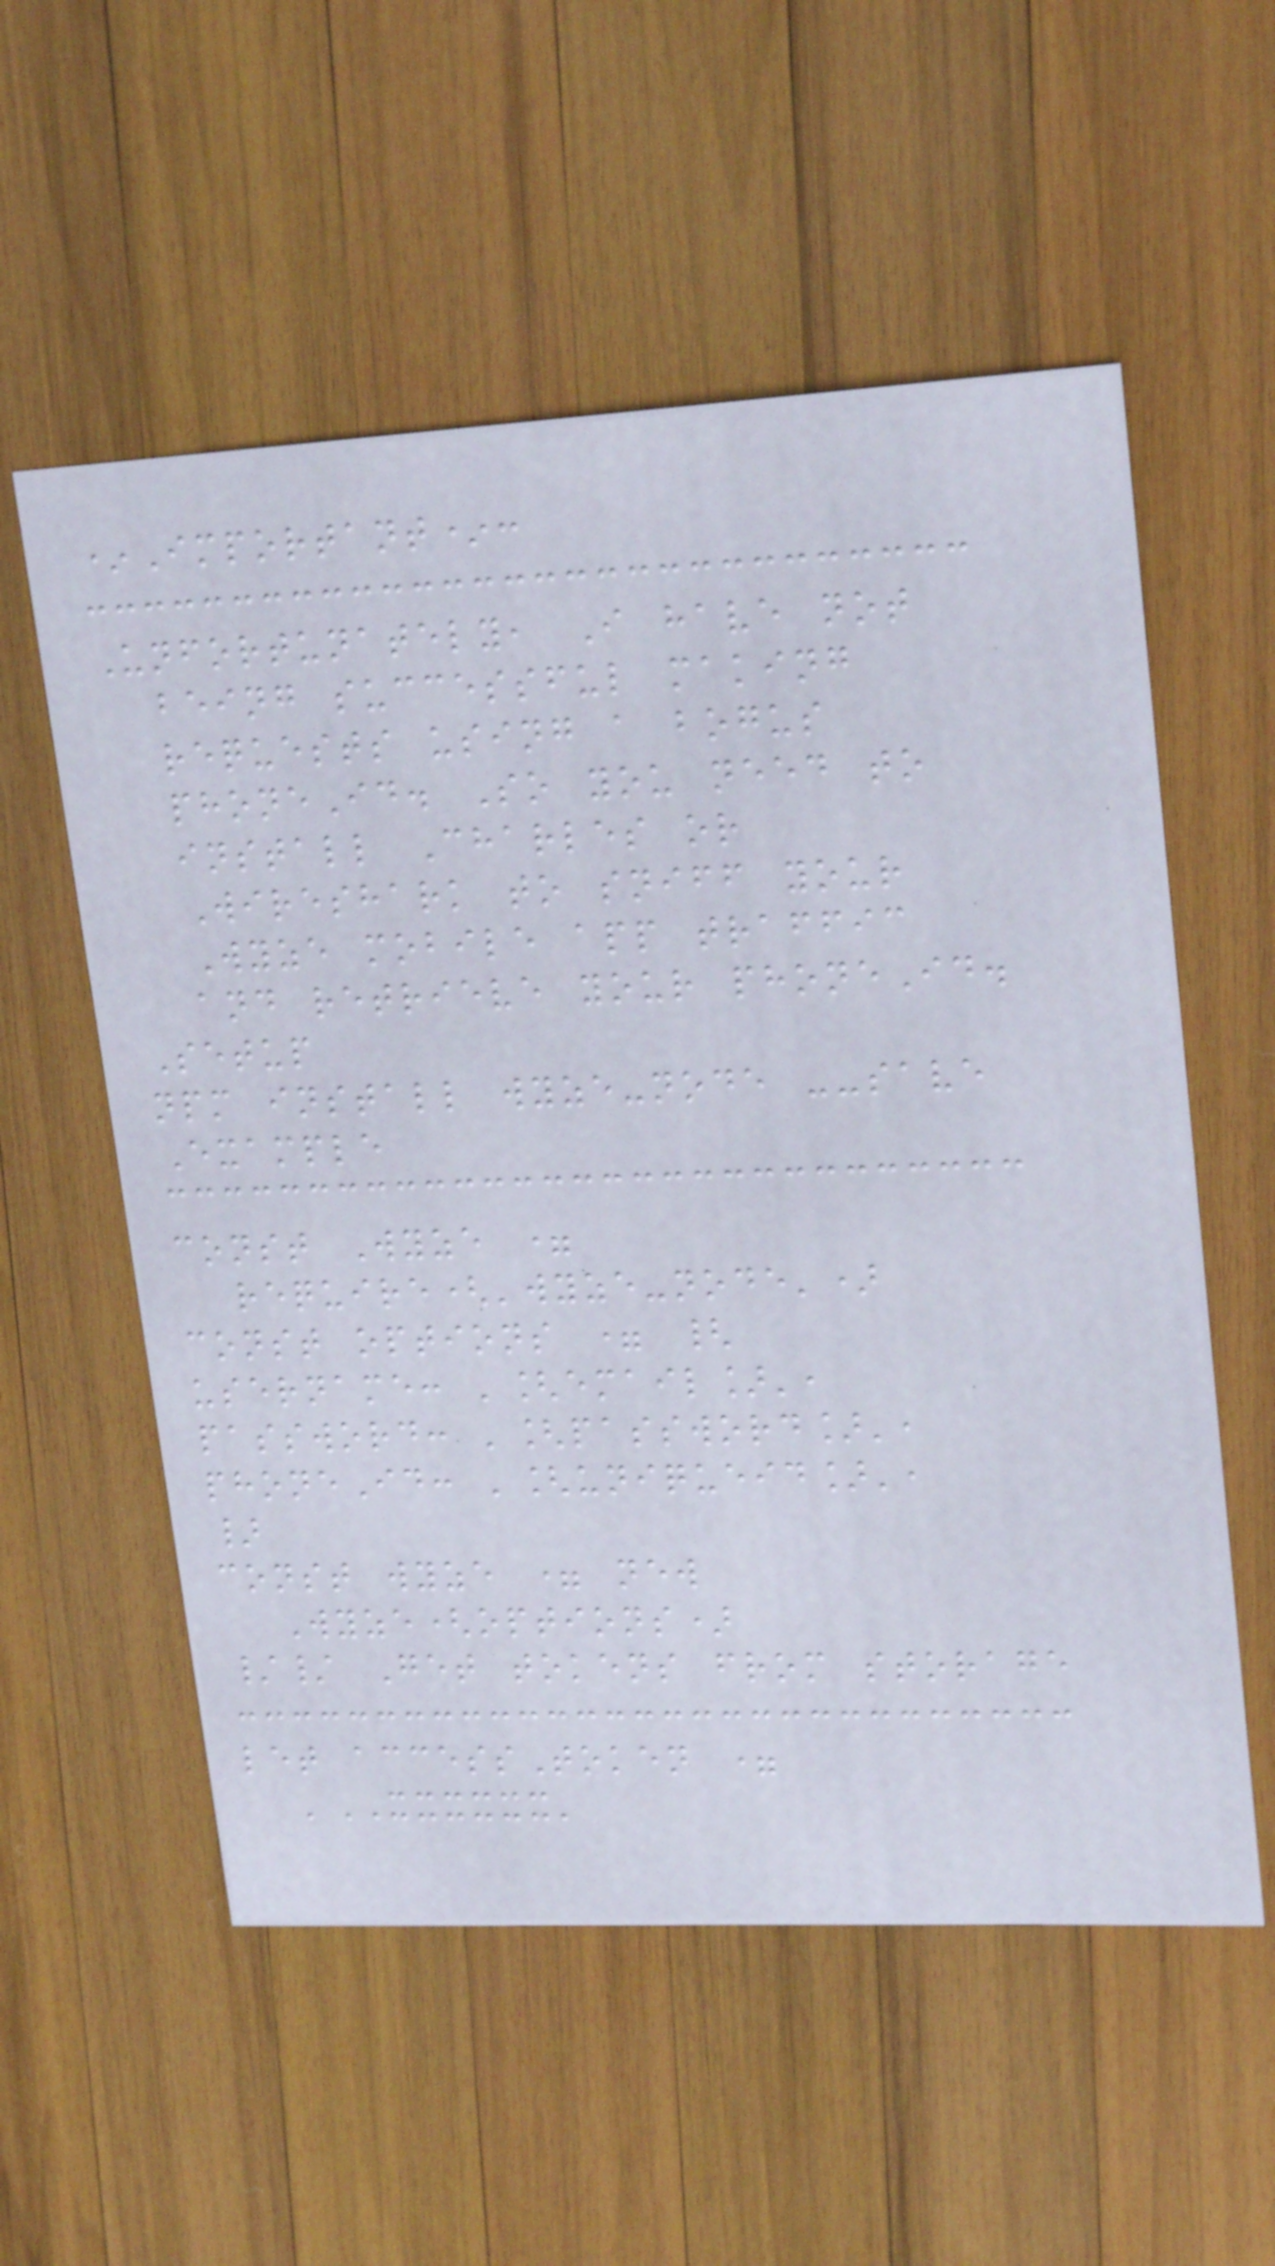*Important*:
Unfortunately, I have not
being successful making
requests using a bogus
phoneId. So you need to
install Charles or
Wireshark to sniff your
Wyze mobile app traffic
and retrieve your phoneId.
Setup
npm install wyze-node --save
Example
const Wyze =
require('wyze-node')
const options = {
username: '[email]',
password: '[password]',
phoneId: '[uniqueid]',
}
const wyze = new
Wyze(options)
// Get tokens from storage
let accessToken =
'XXXXXX'
